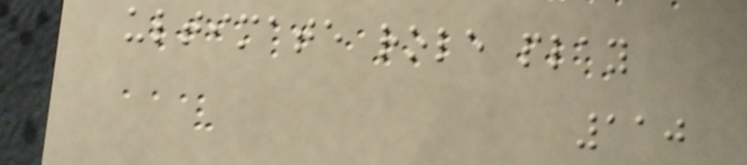ultimate role play
110
